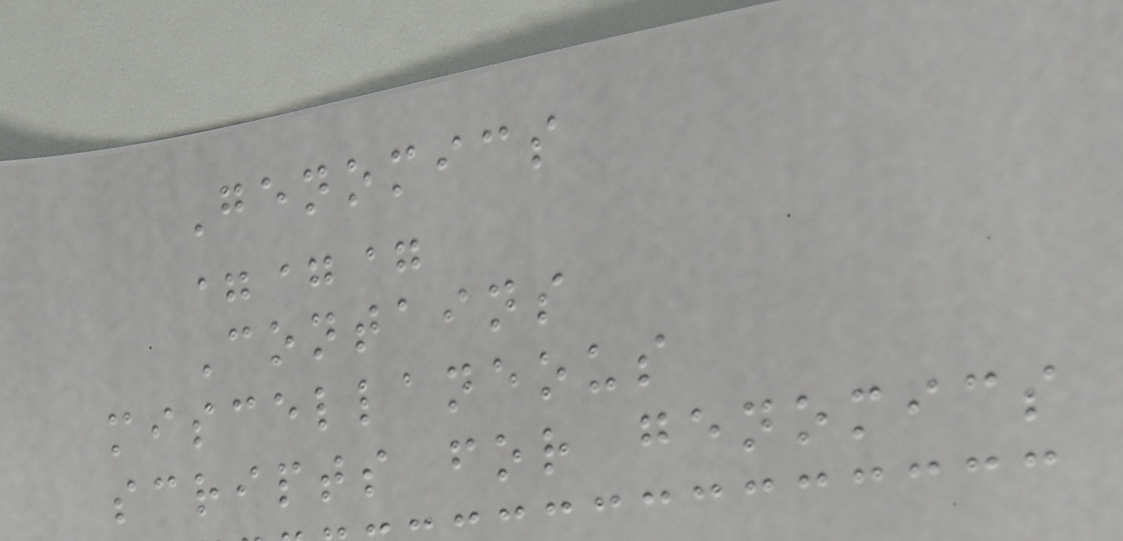Genomics
===
Contains
miscellaneous
scripts for genomics
